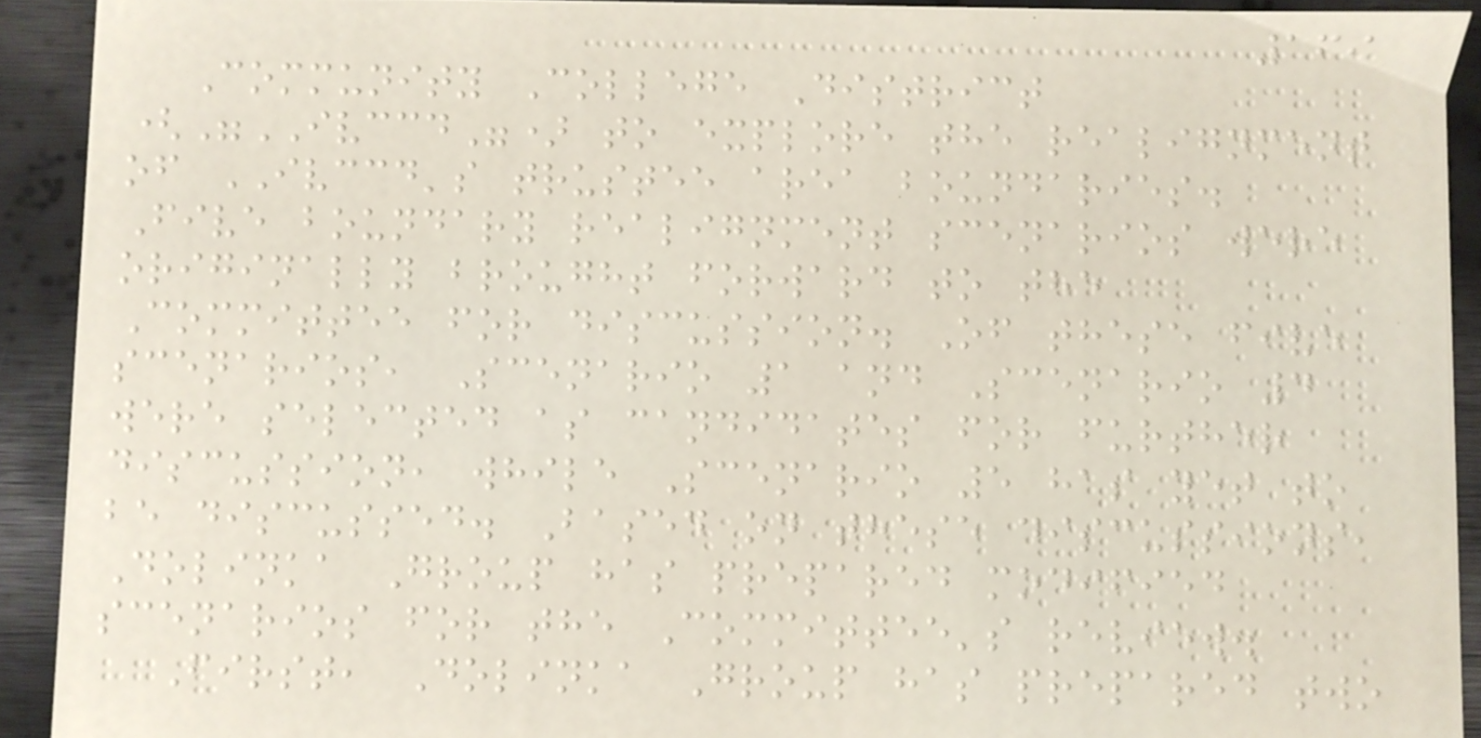169
Community College District
("IVCCD") to explore the realignment
of IVCCD's trustee area boundaries.
Five boundary realignment scenarios were
originally brought forward to the
Committee for discussion. Of these five
scenarios, Scenario 1 and Scenario 4
were selected as candidates for further
discussion, while Scenario 5 has yet to
be discussed. Based on these discussions,
Dolinka Group has prepared modified
scenarios for the Committee's review.
First, Dolinka Group has prepared two
